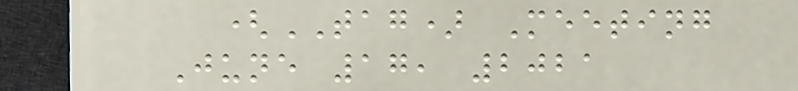(TAG) Meeting
June 17, 2021
